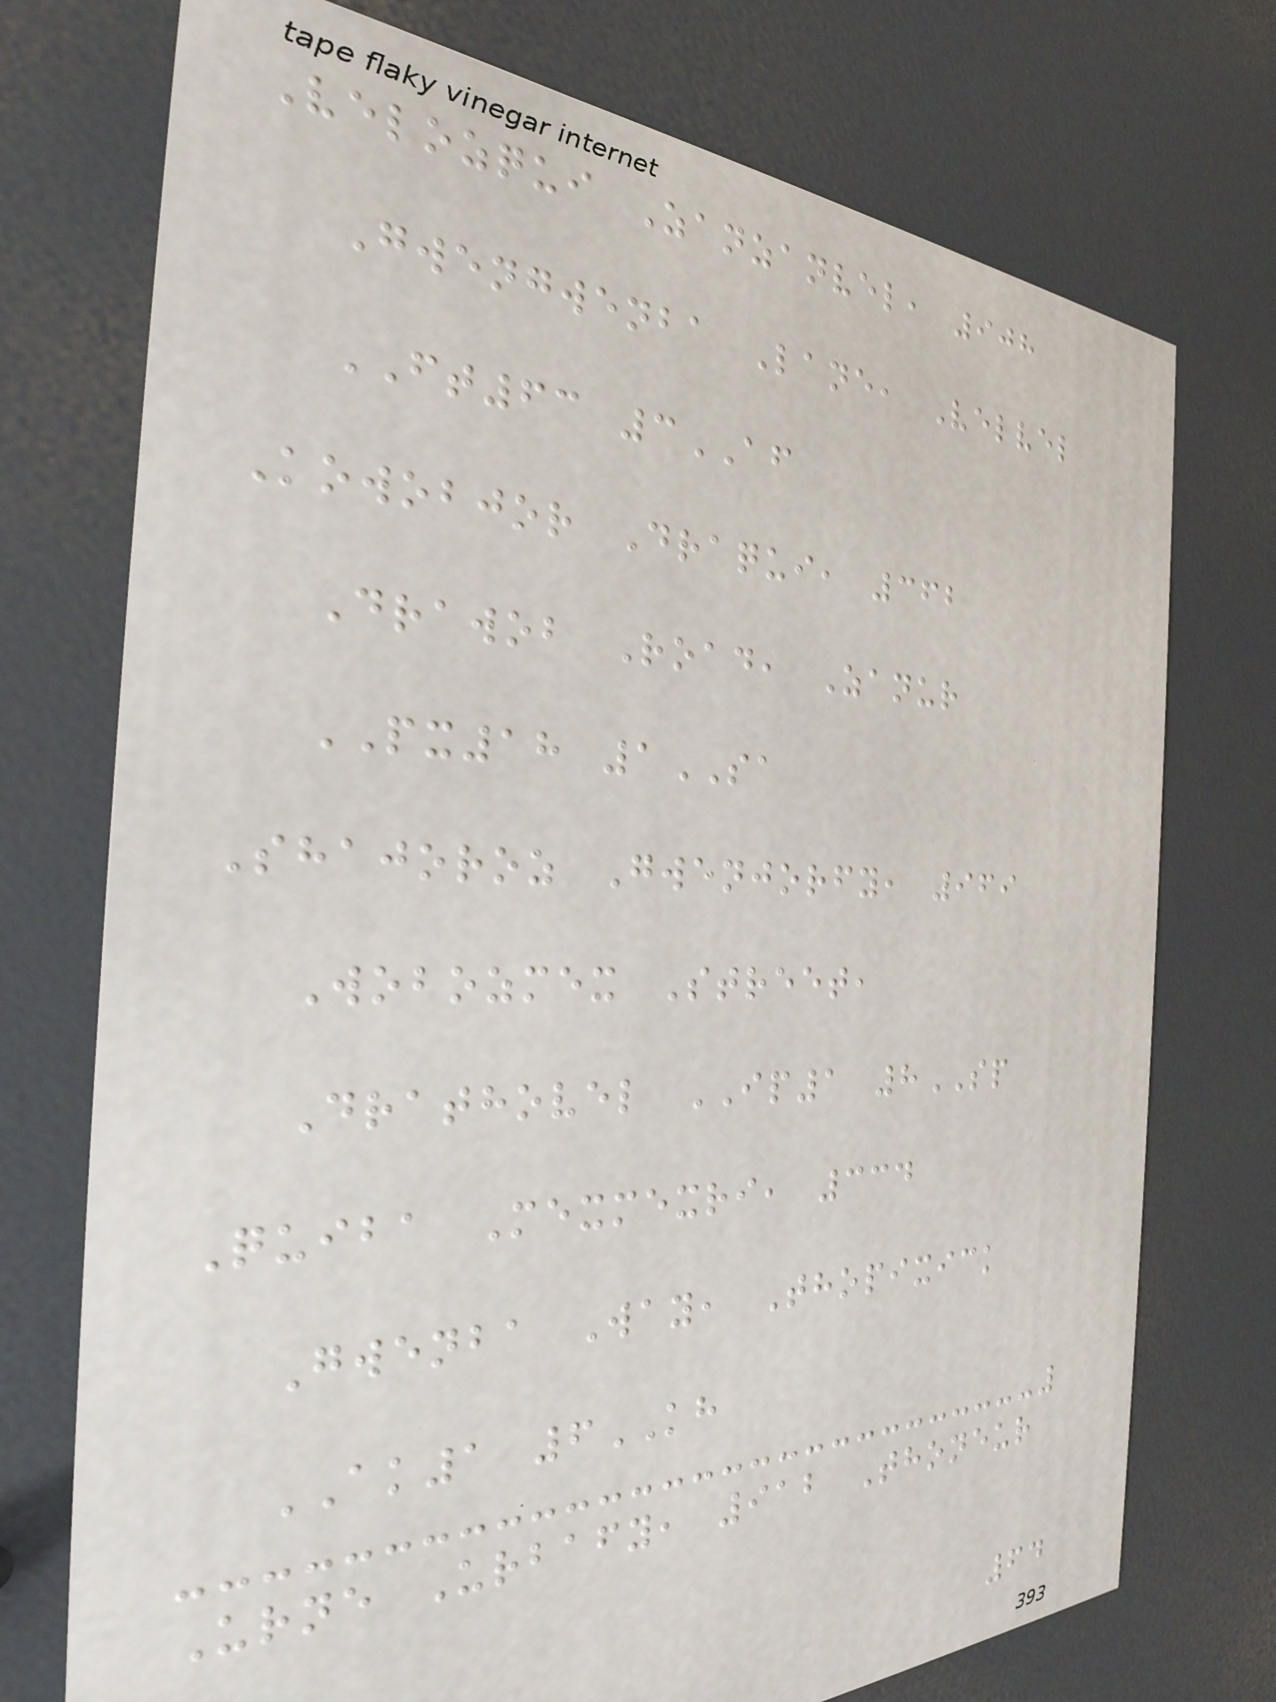Velozqui Zanzanvel, 908
Gwengwenba Lane, Velvel
FT63 3AF
Kowobjor Draqui, 362
Drawob Road, Zanur
PX18 1SA
Shajoroz Gwenjorfy, 969
Wobozmex Street,
Drathovel IP1 8SP
Quiba Mexmexri, 334
Gwenba Way, Thopixick
AK1 6KH
Urne Urbafy, 912 Thoneur
64
